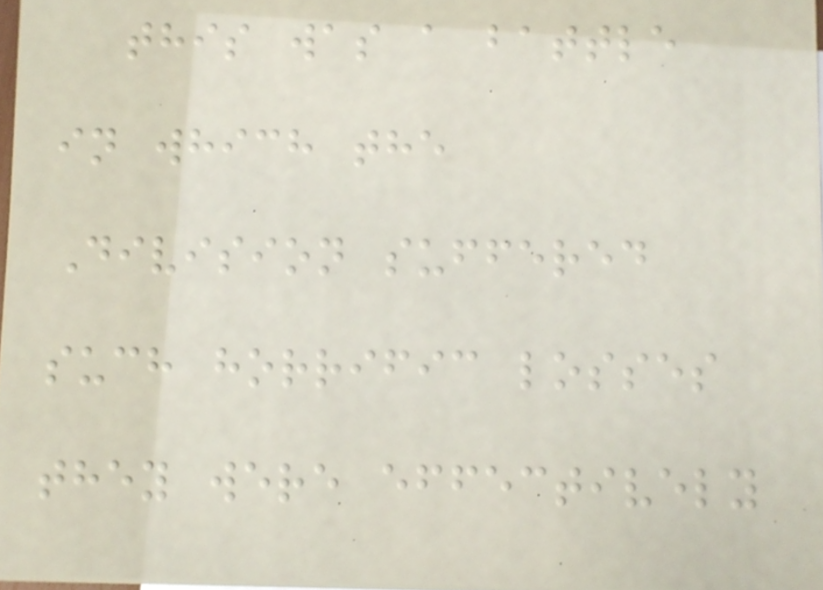this was a battle
in which the
Division suffered
such horrific losses
they were effectively
